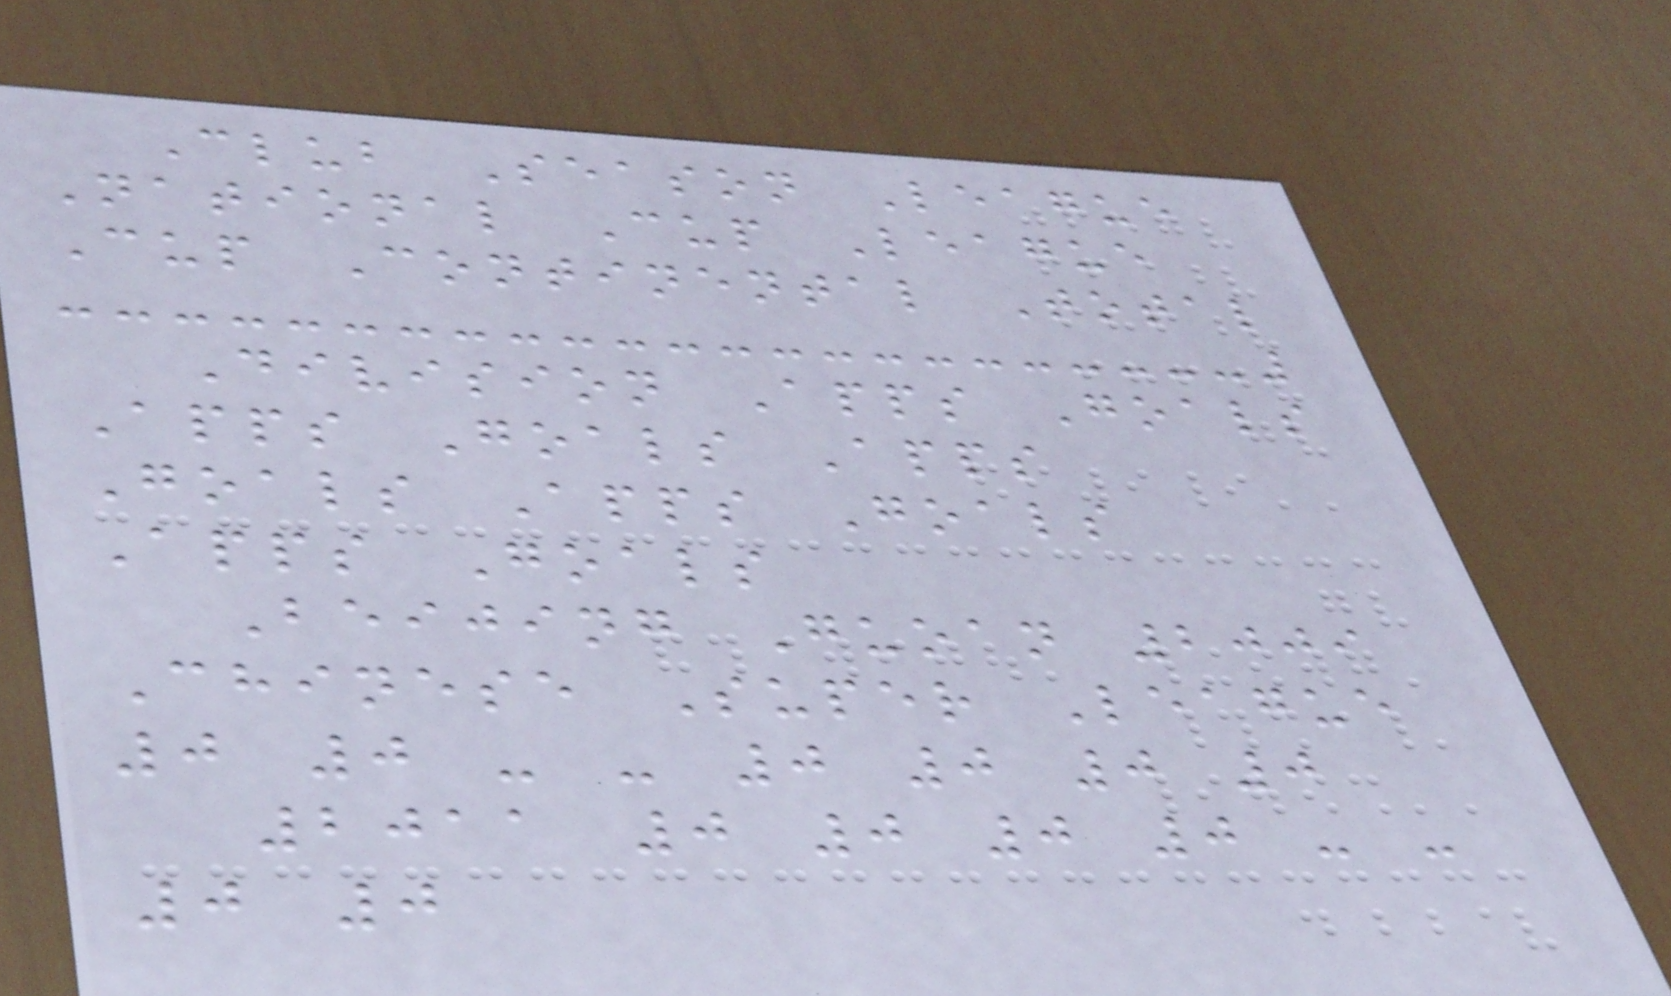Club Season League
National Cup League
Cup Continental Total
Division Apps Goals
Apps Goals Apps
Goals Apps Goals
Apps Goals
Beijing Guoan 2009
Chinese Super League
0 0 - - 0 0 0 0
2011 0 0 0 0 - -
0 0
